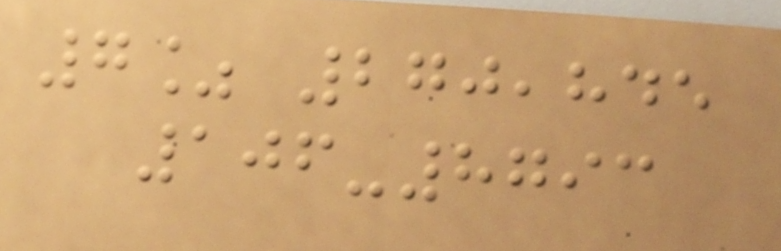7% 270,845
106-8793
